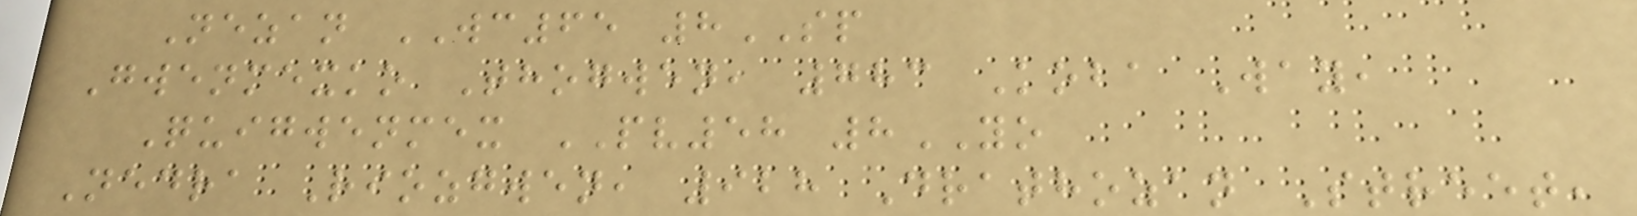Nezan WC65 8SP
Gwenmexko Thogwen, 783 Koba Way,
Quigwenmex PV58 8YO
Nedra Riozgwen, 928 Drathozan Street,
